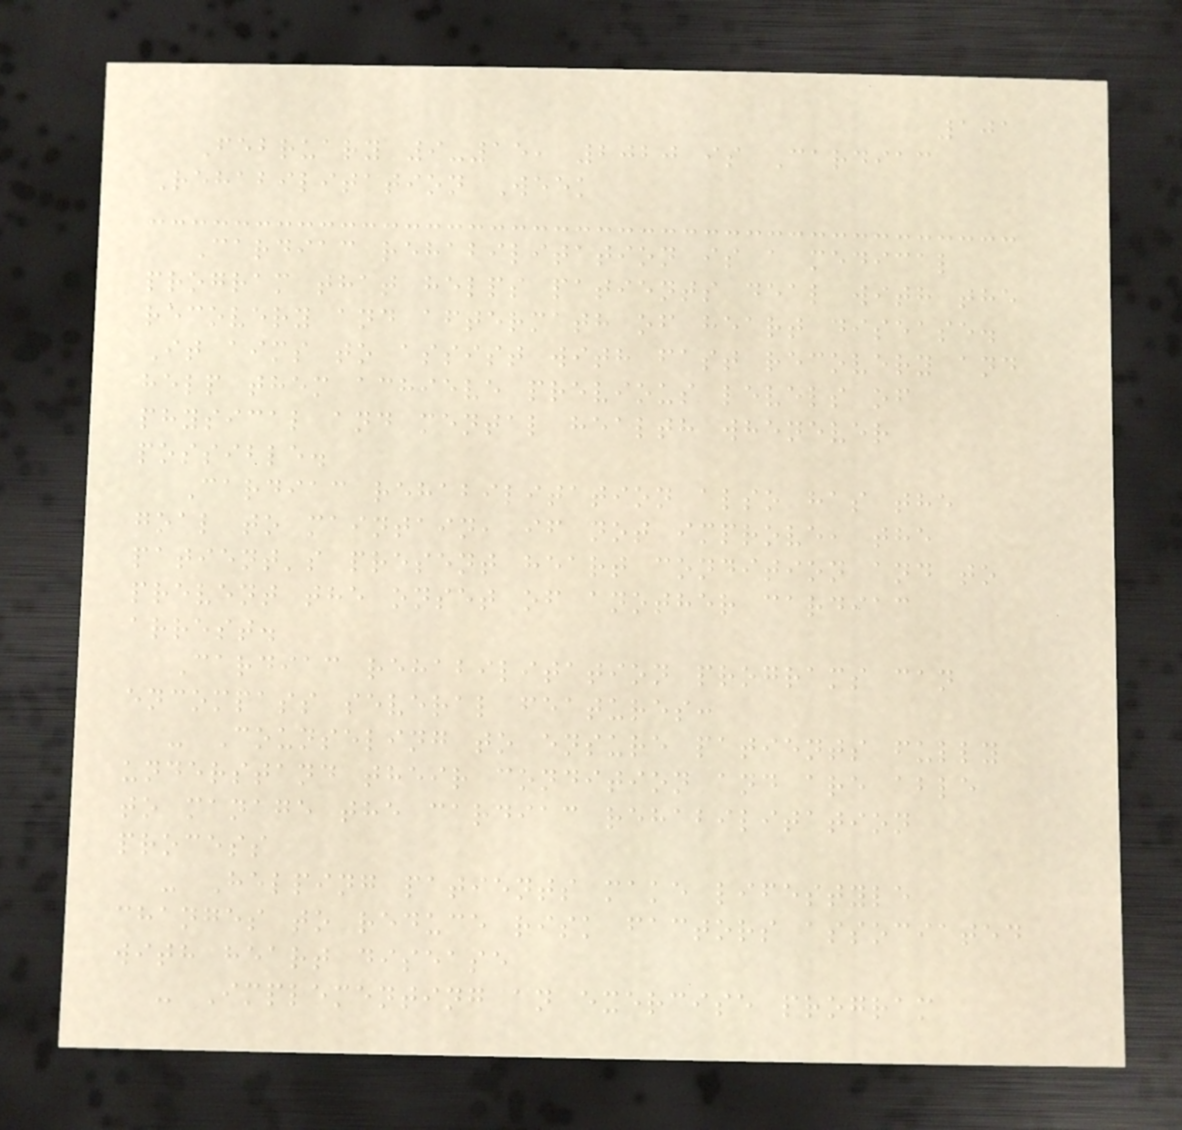101
February 9-15, 2020 is Cardiac
Rehabilitation Week
Cardiac rehabilitation is a medical
program that helps patients deal with the
recovery and aftermath of heart disease.
It aims to assist with fast recovery and
help them achieve previous levels of
physical and mental health whenever
possible.
Cardiac rehabilitation also has the
goal to maintain, if not improve, the
patient's present heart condition and to
prevent the onset of another cardiac
arrest.
Cardiac rehabilitation programs can
encompass several features:
- Counseling to ensure patients fully
understand their condition and are able
to manage the cardiac rehabilitation
process
- Helping patients make lifestyle
changes to reduce risk factors associated
with heart disease
- Implementing an exercise program
